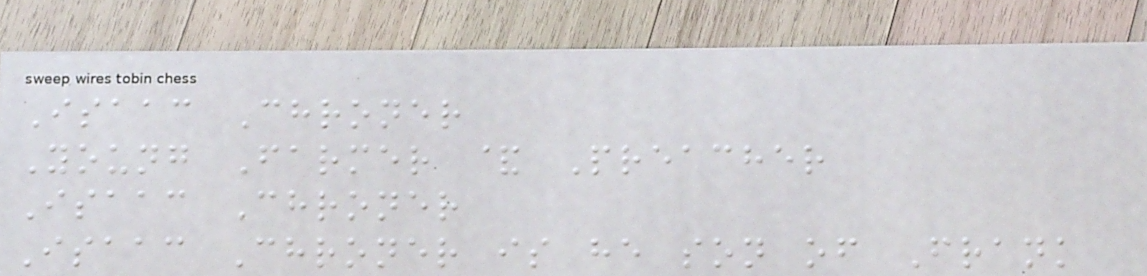Isaac Chroner
Young Farmer & Preacher
Isaac Chroner
Isaac Chroner is he son of Frank
